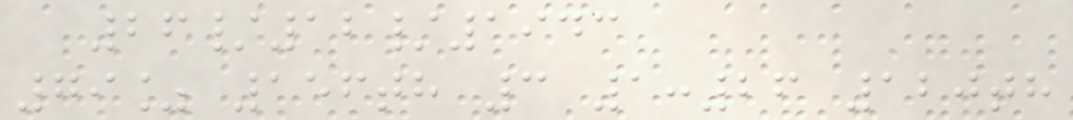26/12/1943
79% 156th 3 1:26 120th
